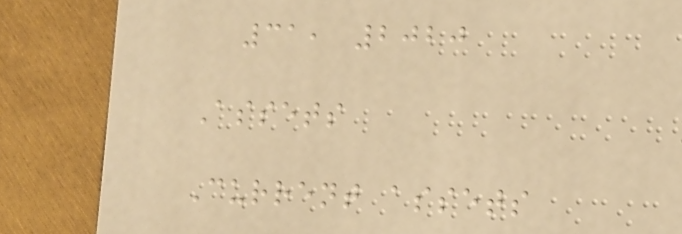31, 2020
Assets
Current assets
